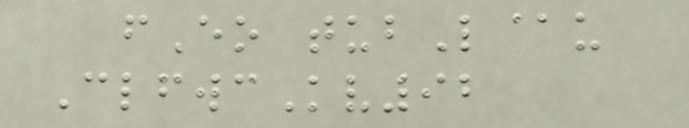fEo tubL@u
ClfwcKv92
